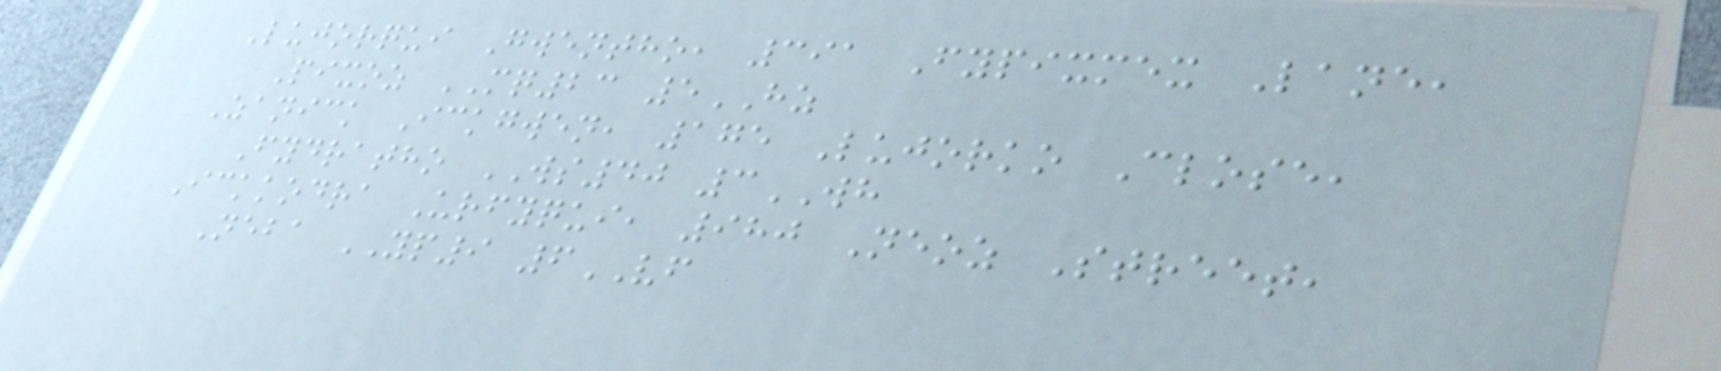Lujorqui Gwentho, 391 Fypixmex Lane,
Pixoz MQ23 5HZ
Zanick Ickgwen, 175 Lujorko Close,
Fydratho WS40 3WH
Ickkodra Urfyqui, 980 Neoz Street,
Neba YP9 6VF
